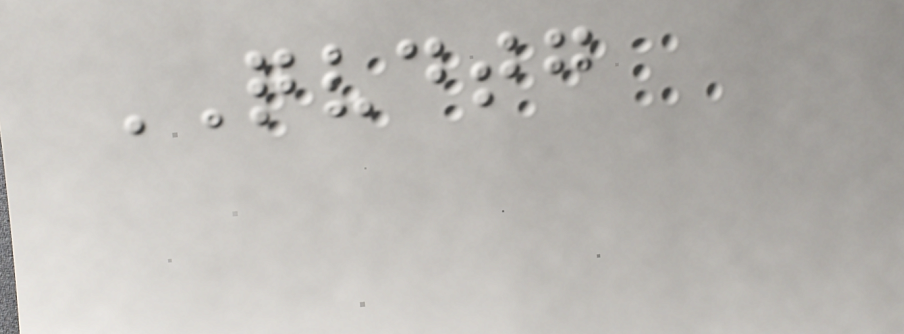QVDTG
